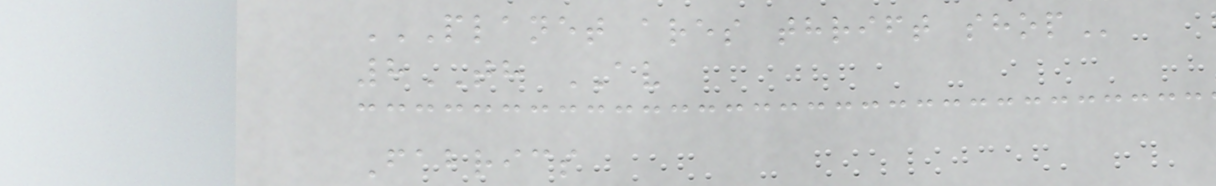PLANET ARES THRIFT SHOP
8TH AV
Fabrics
